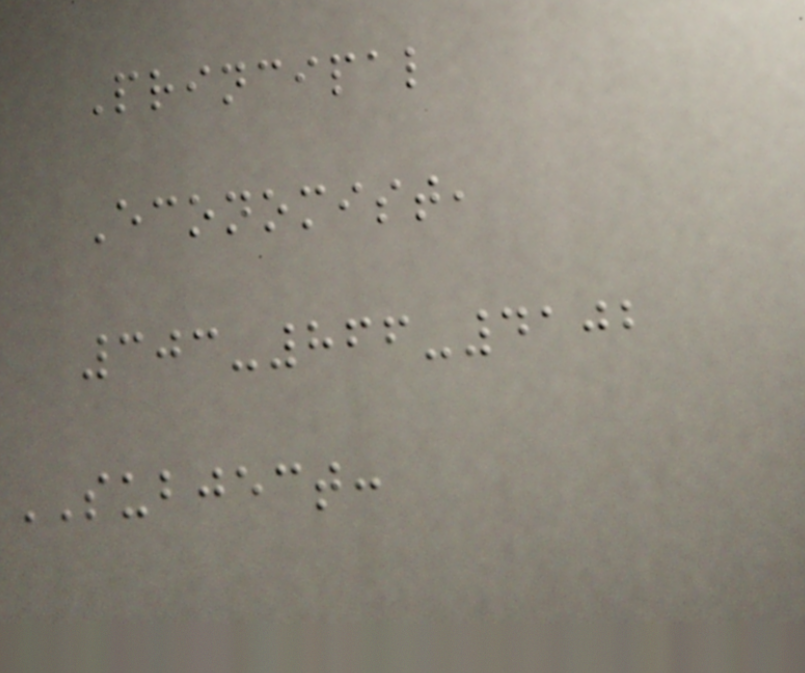Principal
Economist,
303-866-4102
SUBJECT:
